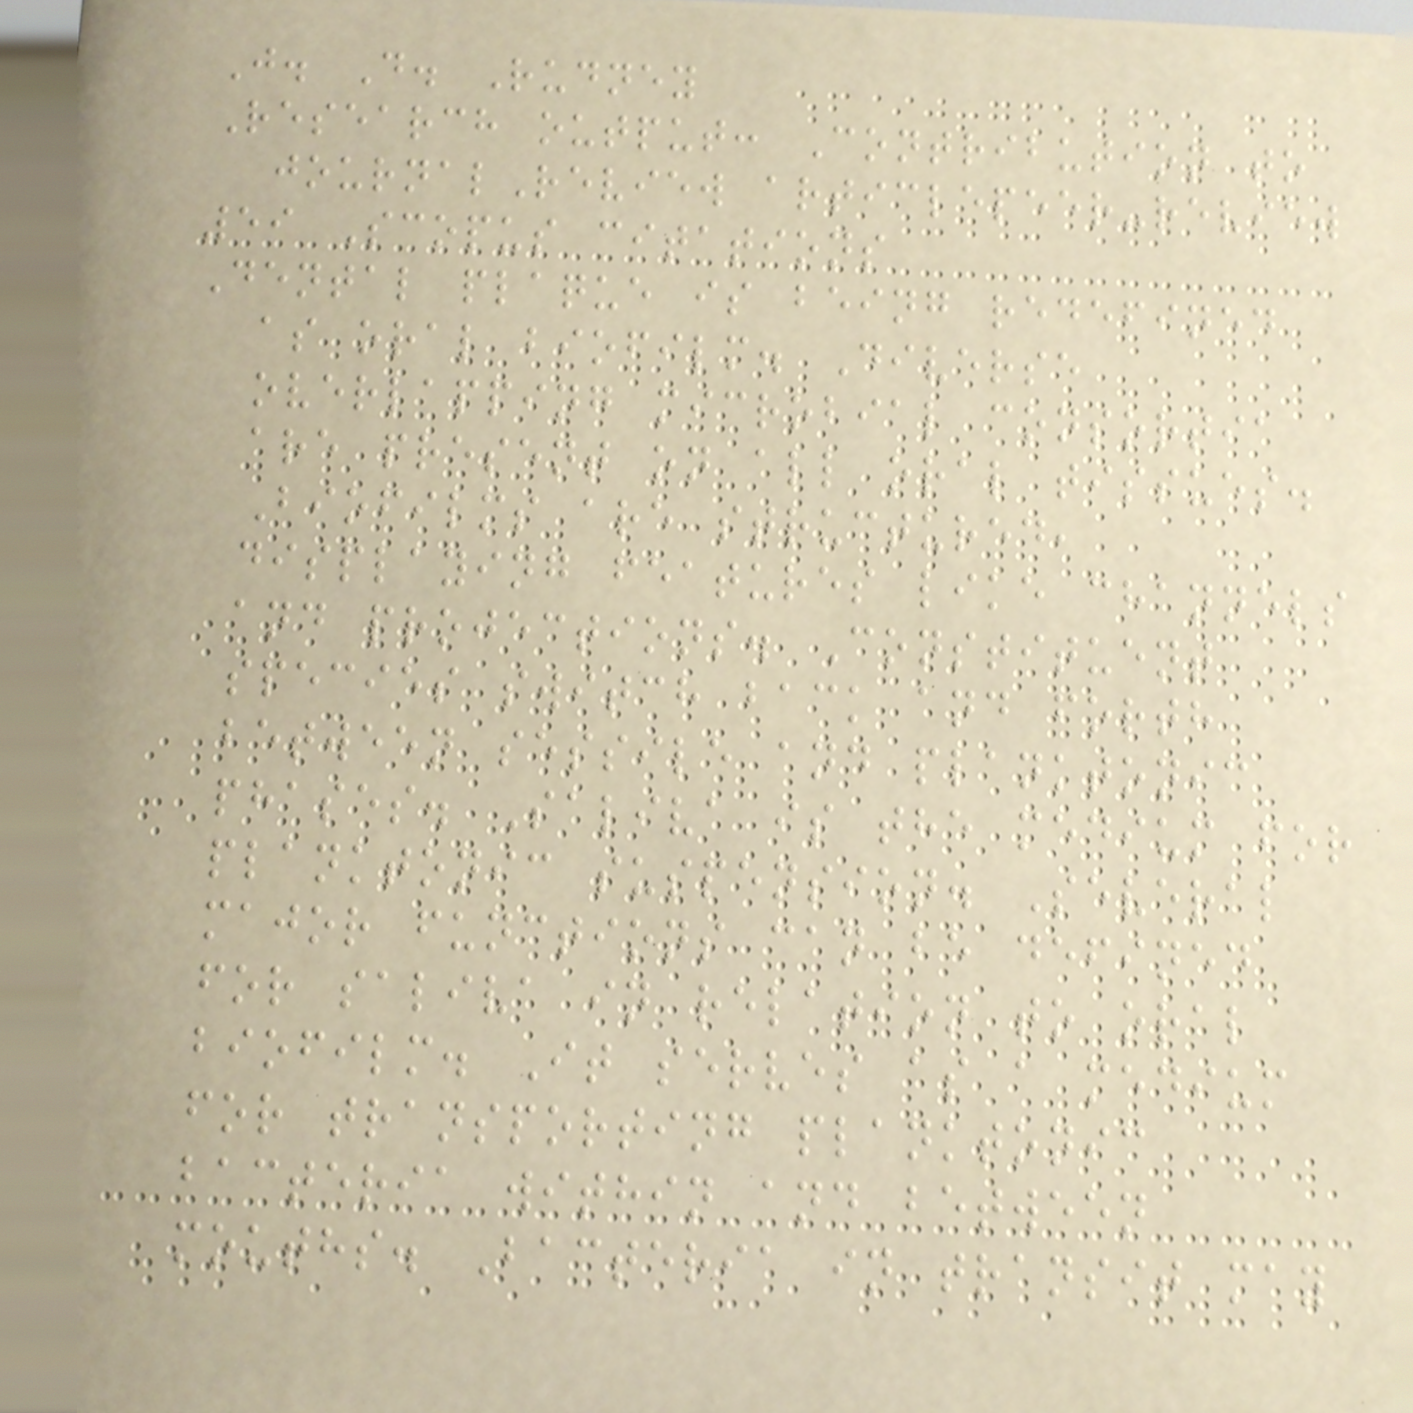J. D. Rudney
Research output: Contribution to
journalReview articlepeer-review
59 Scopus citations
Dental plaque is being redefined
as oral biofilm. Diverse
overlapping microbial consortia
are present on all oral tissues.
Biofilms are structured,
displaying features like channels
and projections. Constituent
species switch back and forth
between sessile and planktonic
phases. Saliva is the medium for
planktonic suspension. Several
major functions can be defined
for saliva in relation to oral
biofilm. It serves as a medium
for transporting planktonic
bacteria within and between
mouths. Bacteria in transit may
